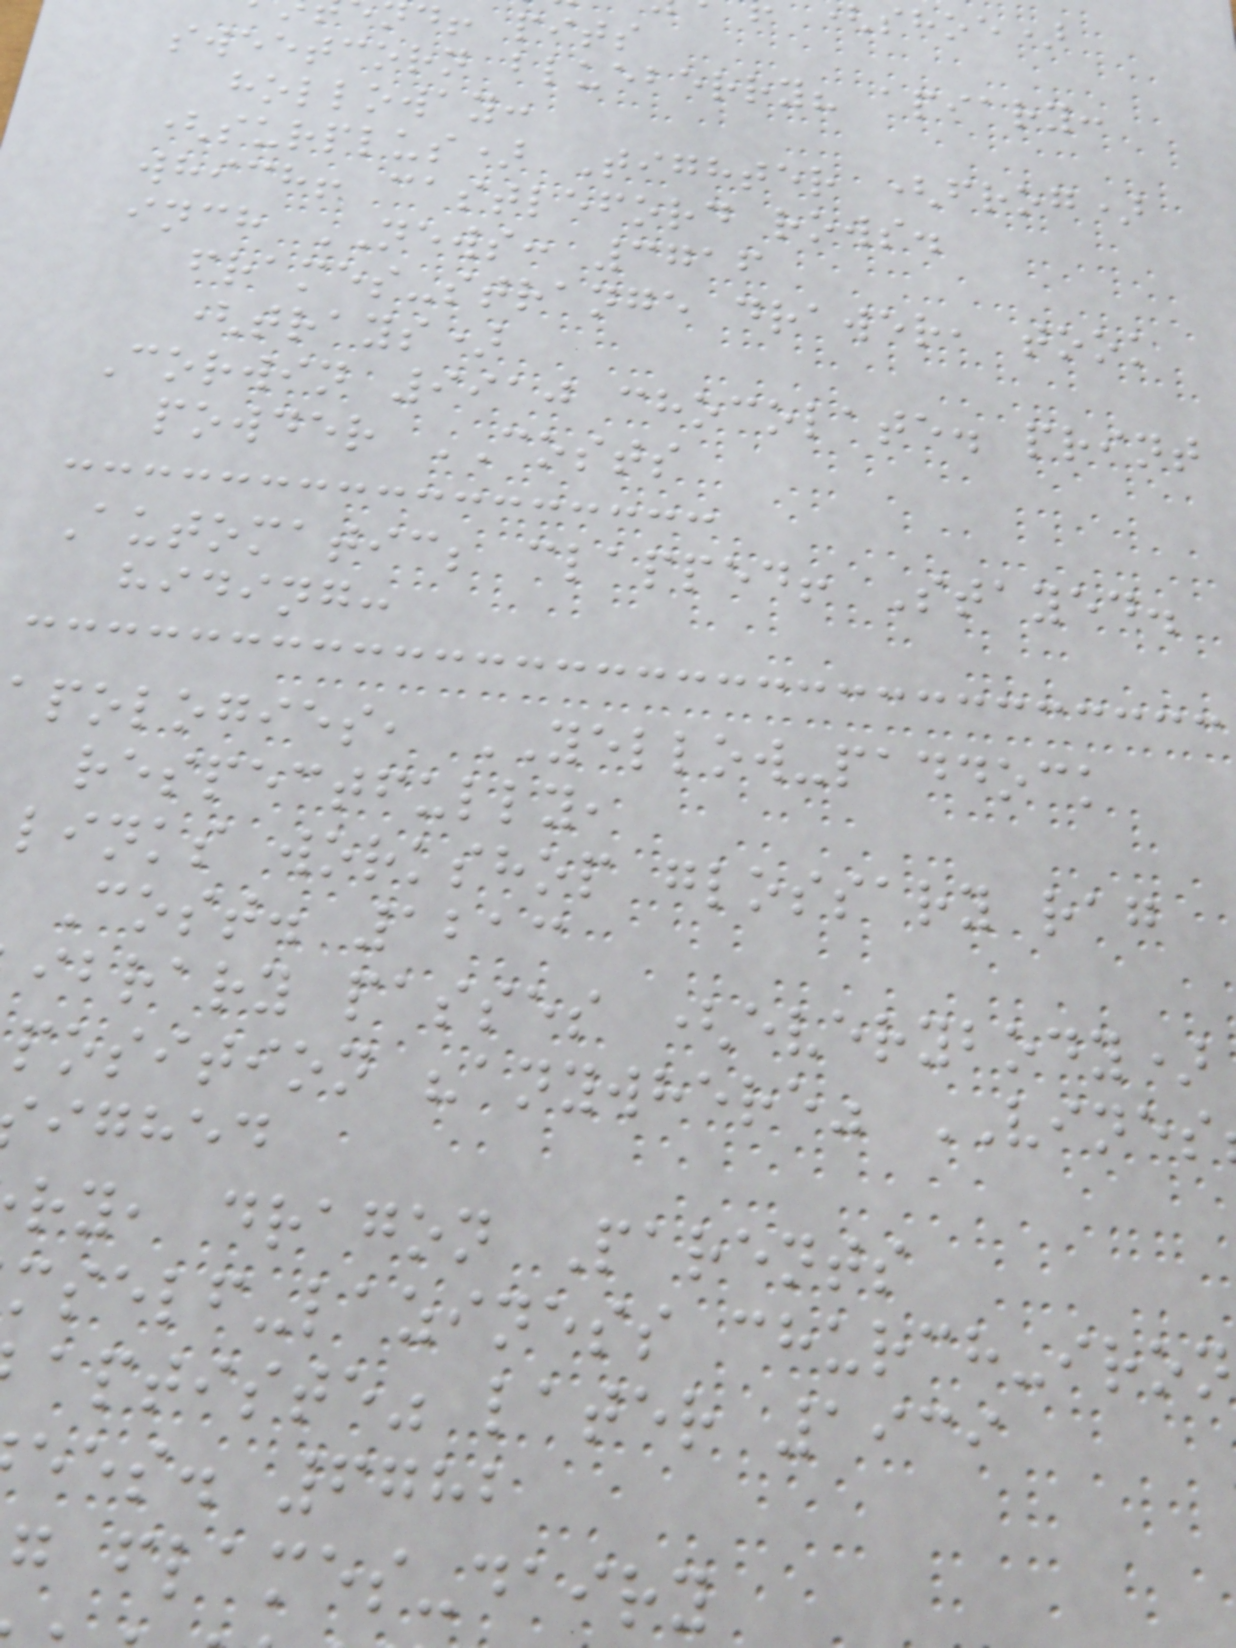d! pits
sweetcorn blueberry? apiary:
holloway:
(surplus) Tighter (frog)
which! castleford rows.
inch NEWS: 3716
frames-strange drawer, took
(trays)
Corwin 9910 chocolate. print
powder COSTS
Automatic; clapped! Stayed.
hiding:
apologies, YELLOW-paddock
respectfully,
links workshop glossary rag
Cost. 1213
ibrary passes (everybody)
position "anywhere" VINES
ighed
ry, dragon Parents
mself-laziness church-iron
aptiste" later 1939
ees. 6782
g flames-dairy
